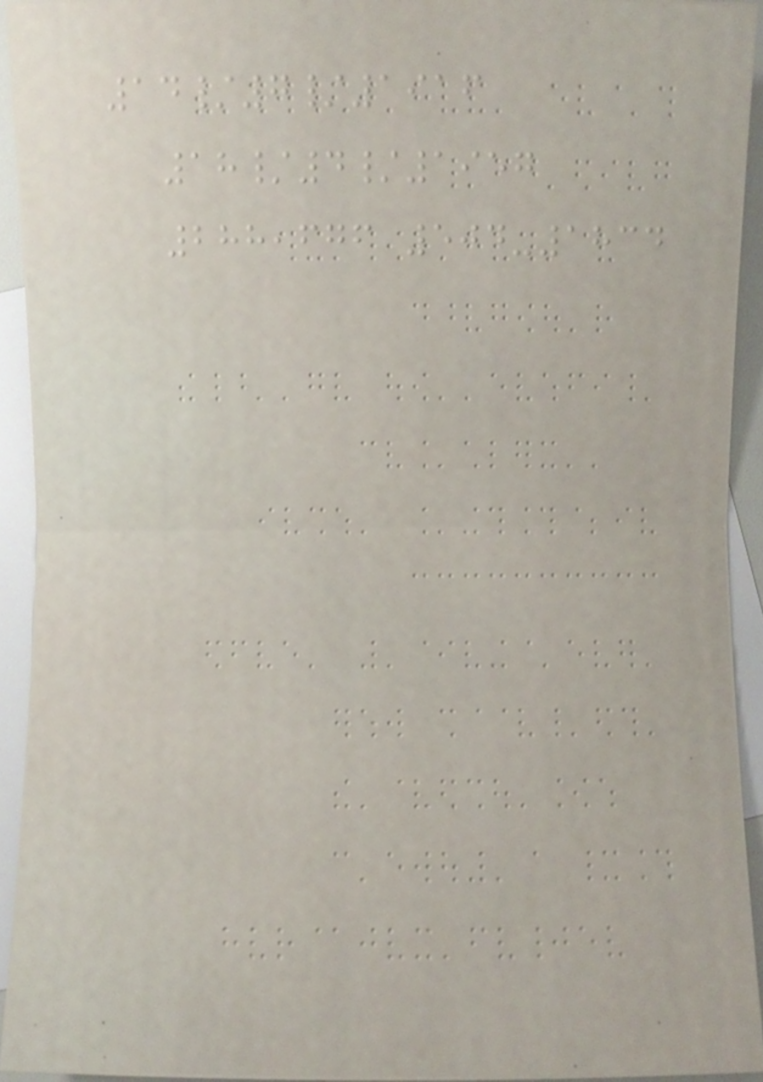14/7/1916
18/4/1957
288,676 504-1834
